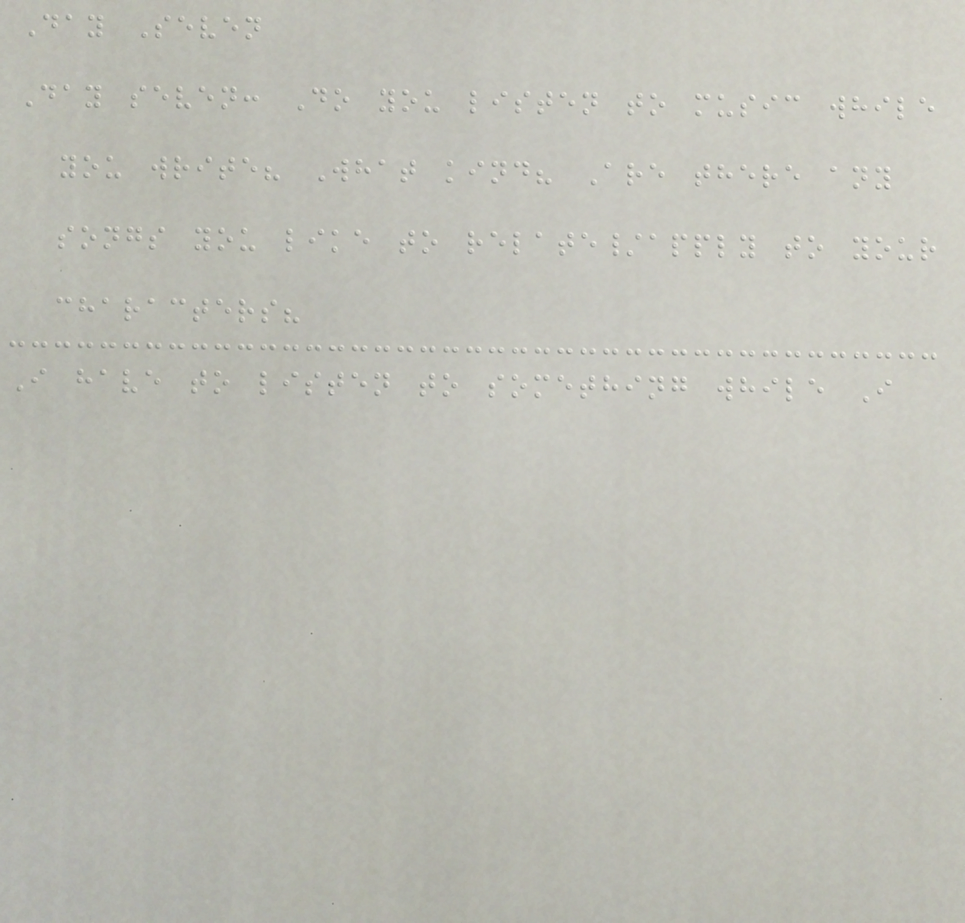Day Seven
Day seven: Do you listen to music while
you write? What kind? Are there any
songs you like to relate/apply to your
characters?
I have to listen to something while I
